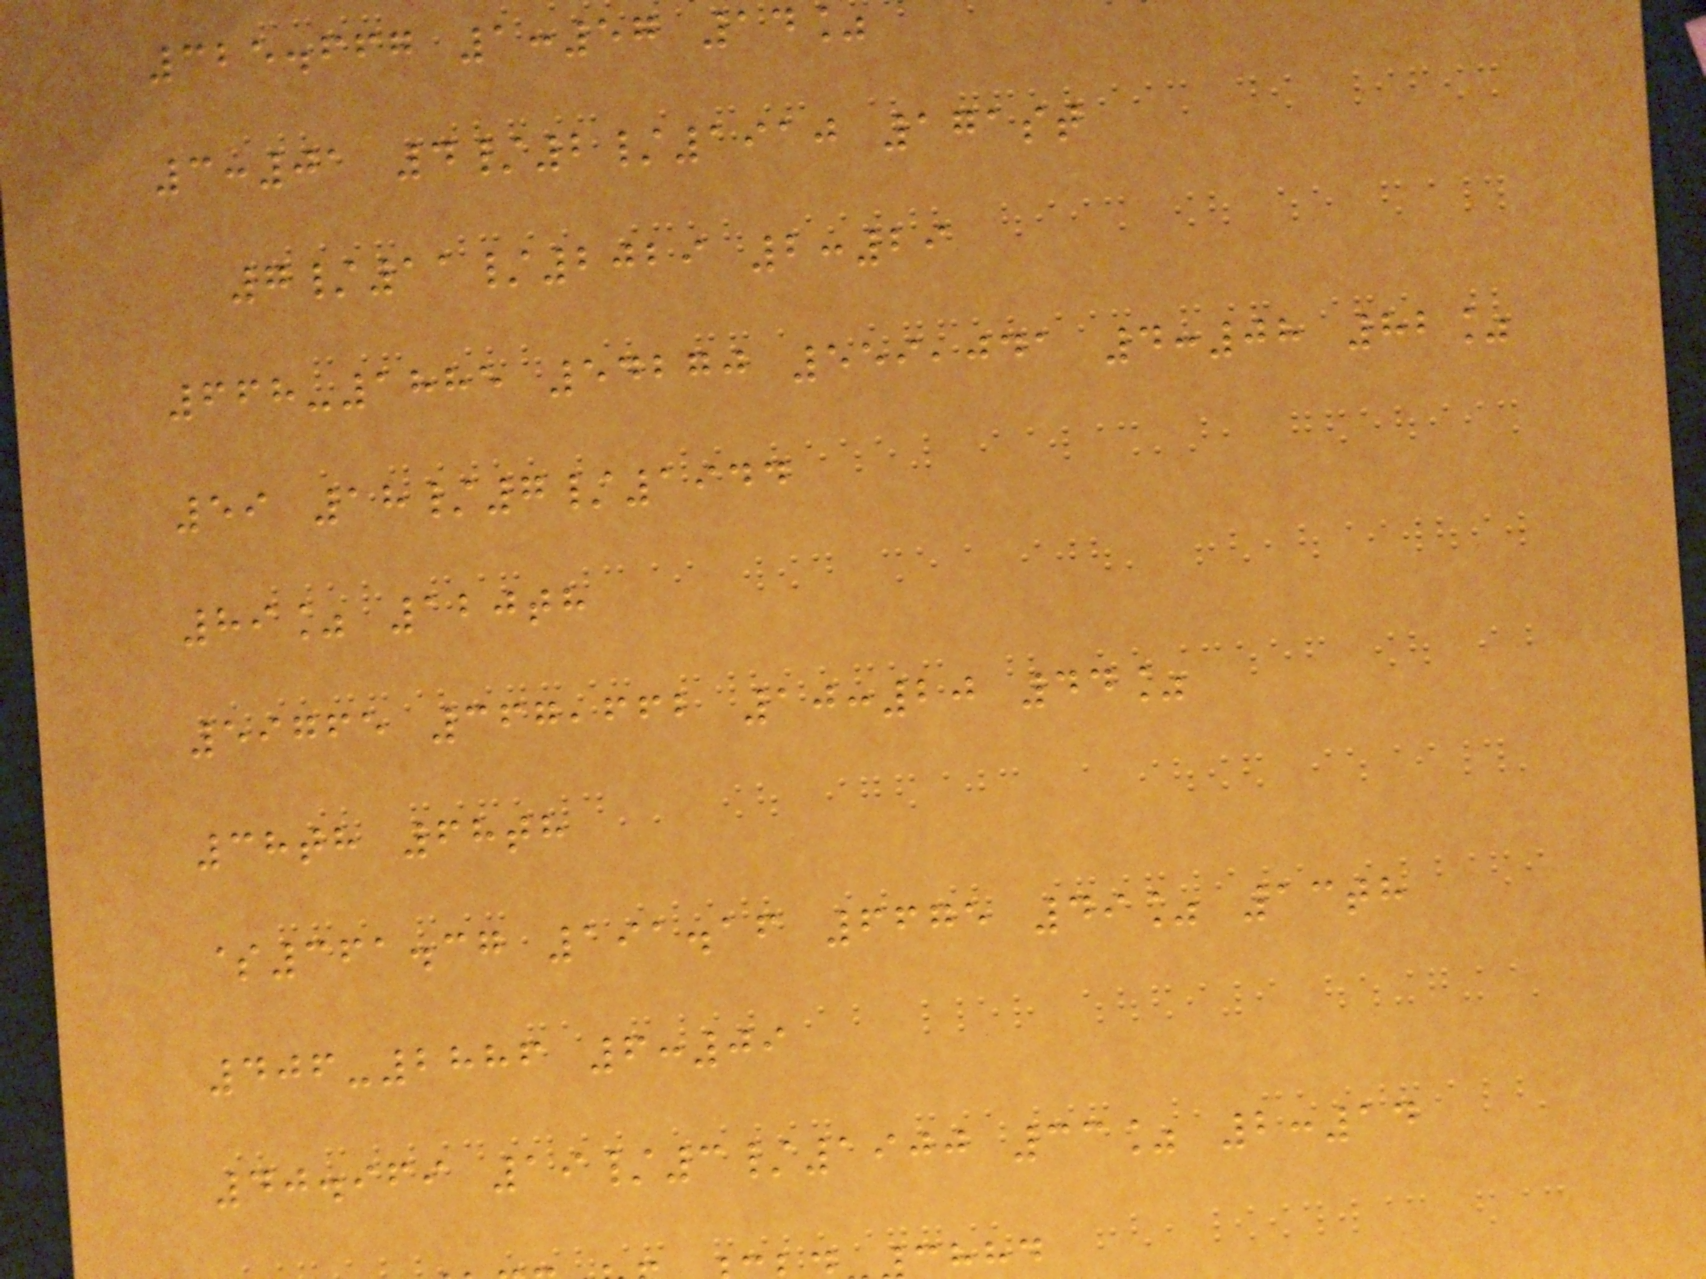325.667 1:57 14%
3:01 4/2/1910 171st
7/11/2029 2:29
668-1885 54270 559,041 4:08 82%
59 18/7/1944
89% 120th
59765 367,662 10:20 44%
38th 68th
$361.37 191.16 6675 49% 13th
406-2886 6:09
40.969 19/3/1900 33% 2:14
